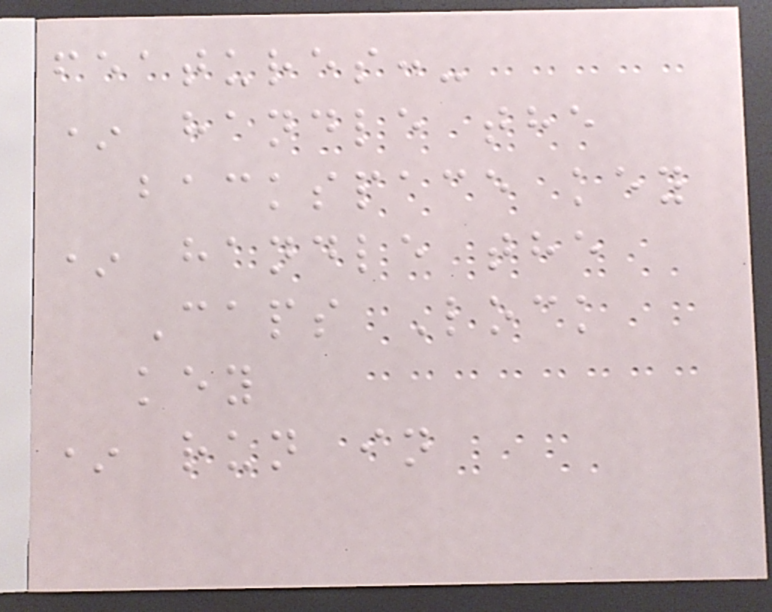features:-
* handle the
backspace key
* handle the
Caps Lock
key
* run in
